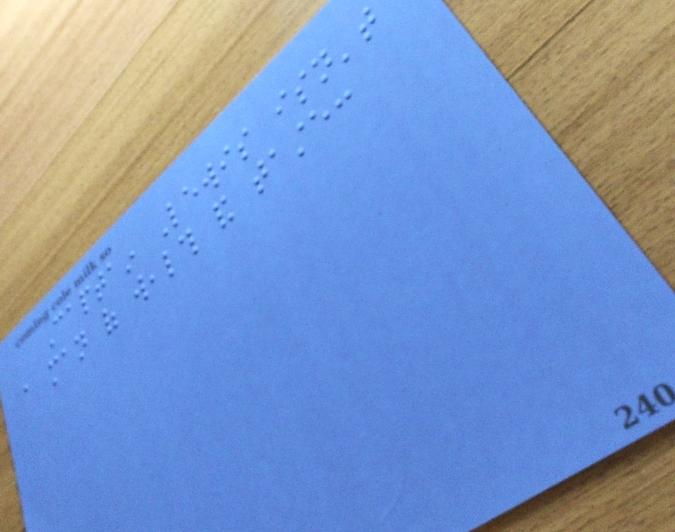Captain Lewis isn't
a man of wealth and taste:
